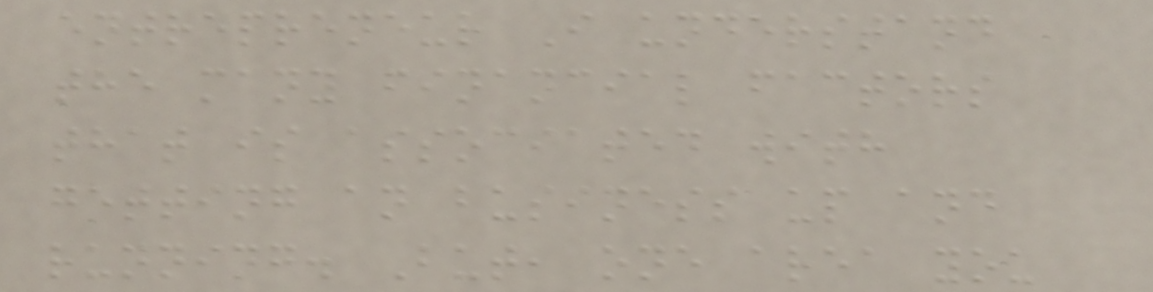entrepreneur I understand
the many financial factors
that is associated with
getting an business up and
running. But, one area you
